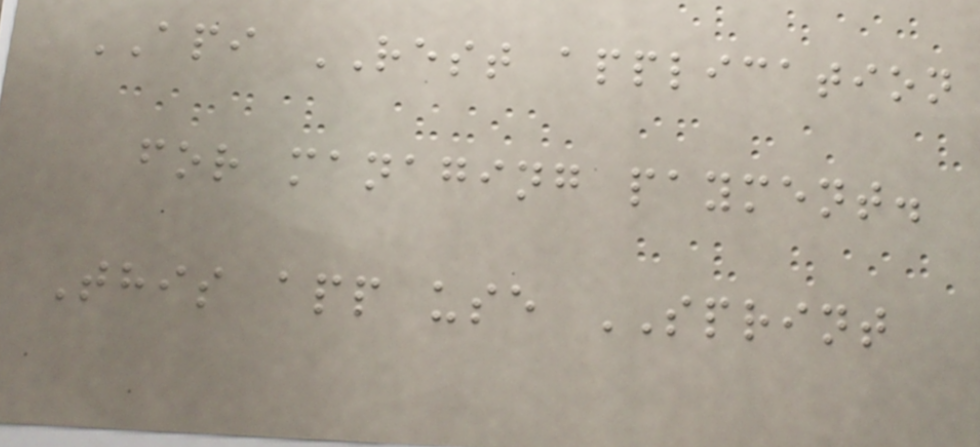API REST application
for managing payment.
This app use SPRINT
